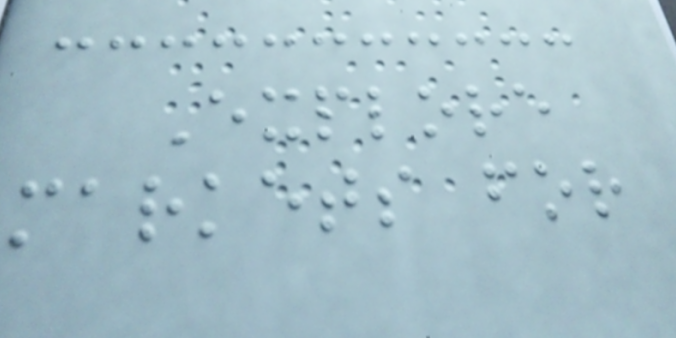Explore
markets for
